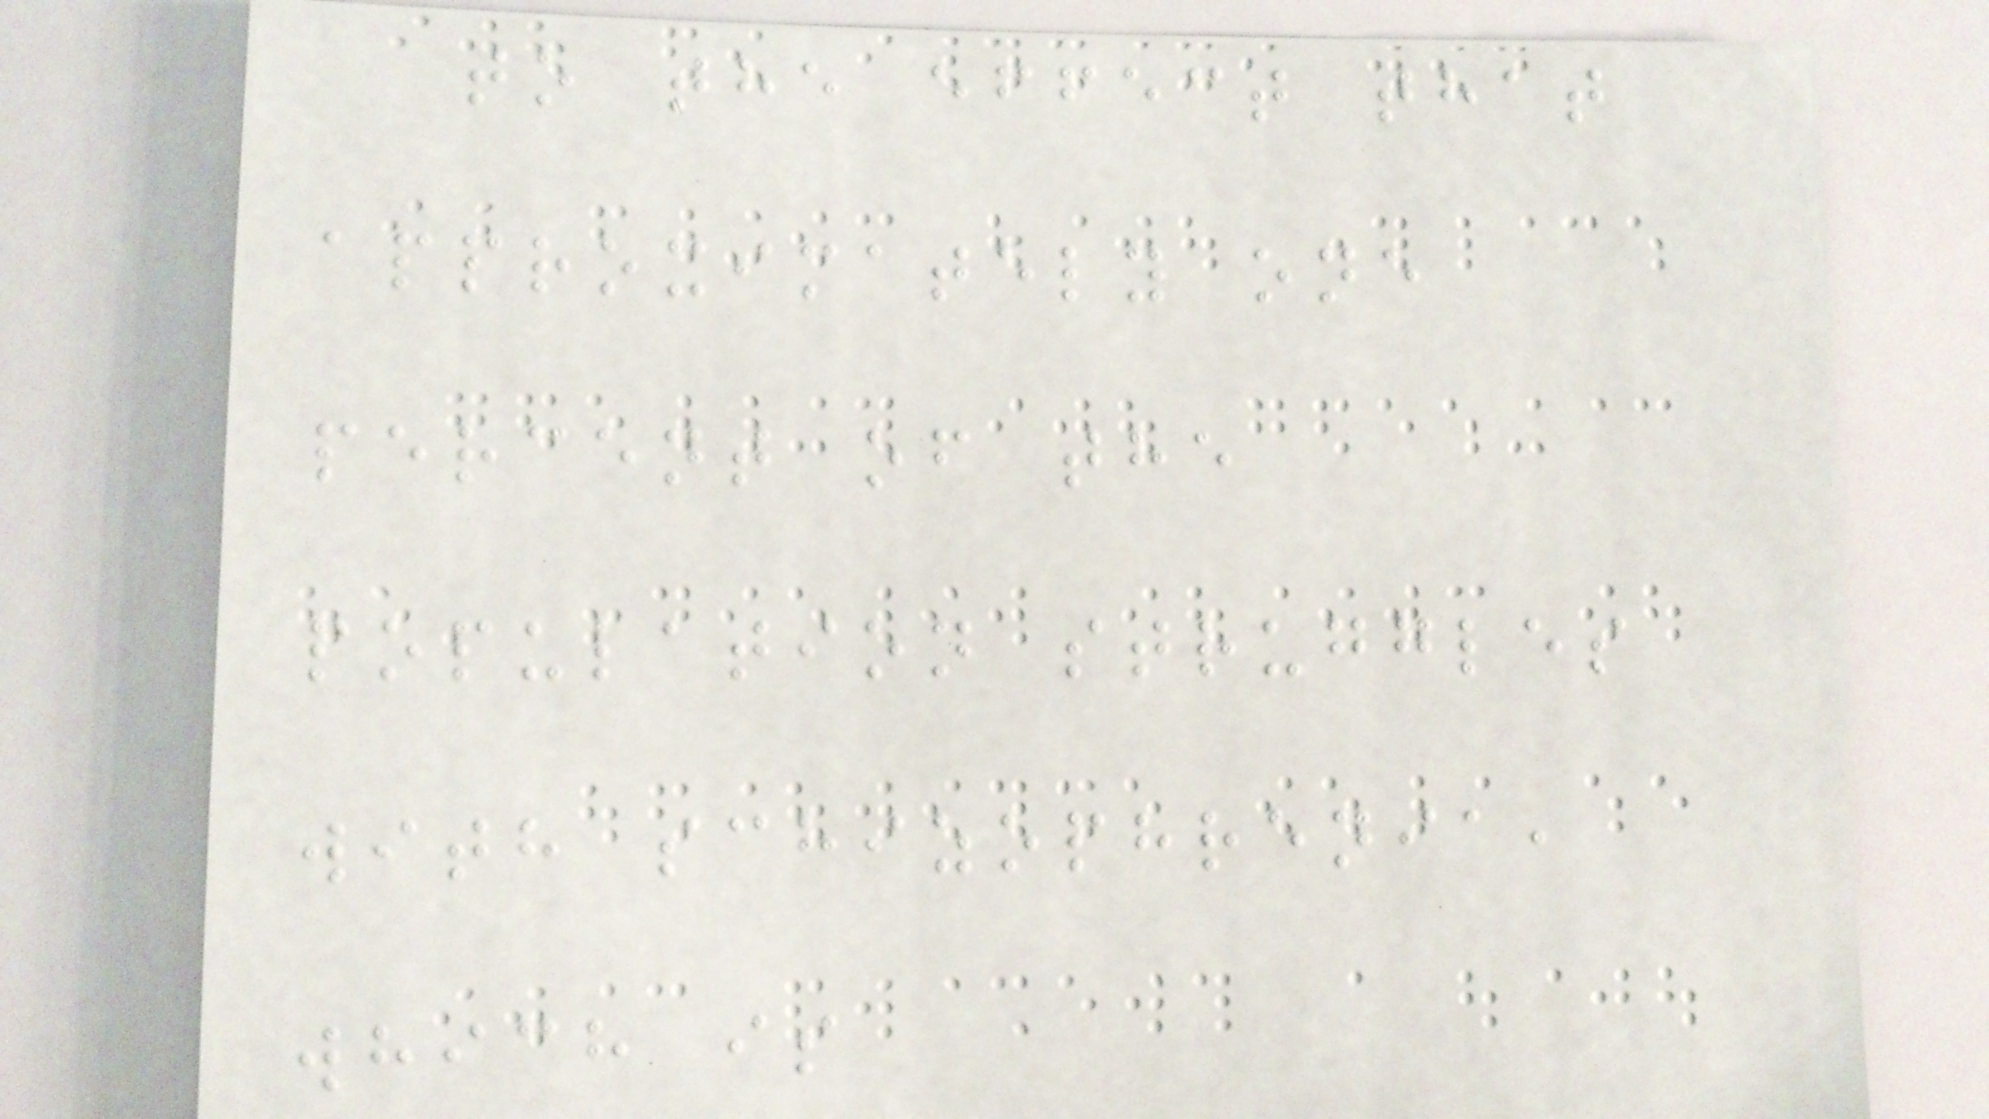to the effect that
approximately one
percent of the
population struggles
with schizophrenia,
which is
